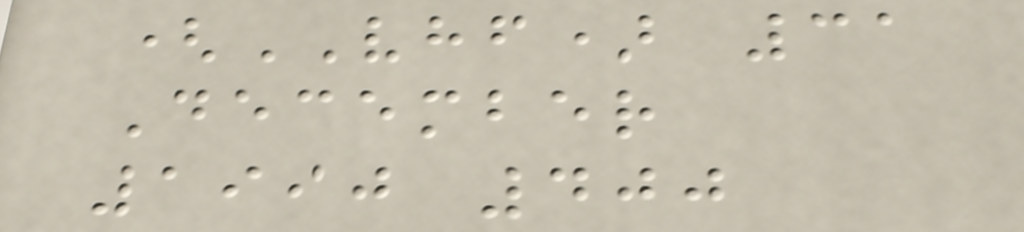(VHF) 31
December
1990 400
